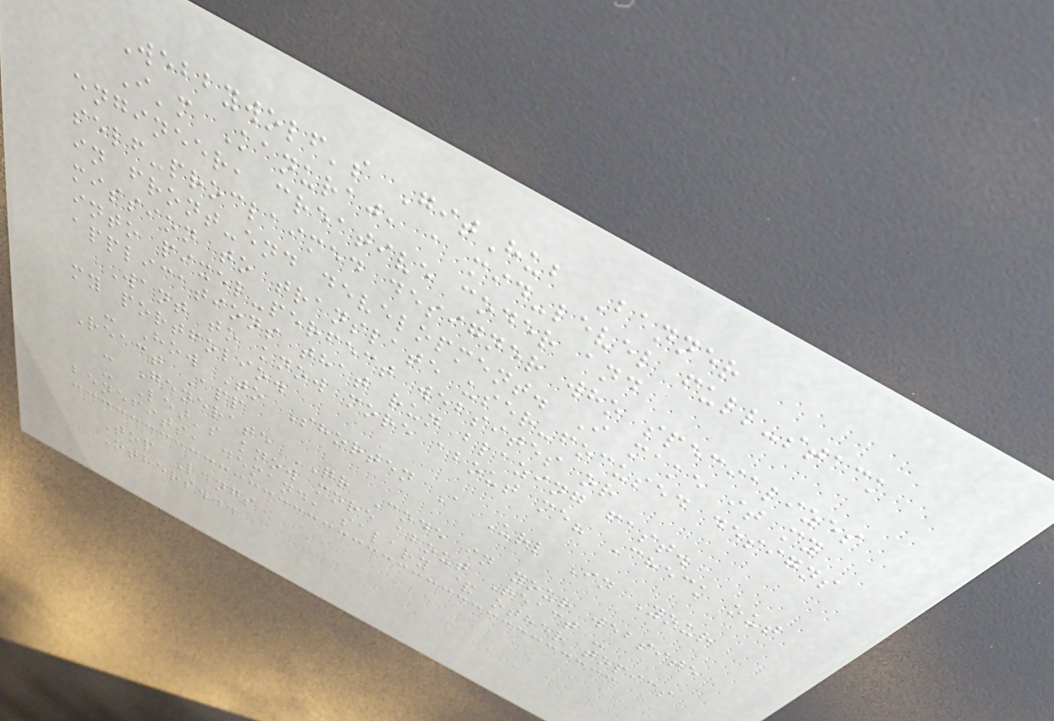Webbywolf's GitHub Banner
I'm Kanuraj, a mid-level full-stack
engineer, creative coder and
self-proclaimed designer who specializes
in front-end development. I make it my
mission to translate user-focused designs
into pixel-perfect websites or
applications that run blazing fast.
Want to know more about me? Check out
my portfolio.
- How To Shorten A Url In Your
React App
- Generate QR Code in your website
- Let's know more about React -
benefits, demand, salary & other topics
Top Langs
Others...
